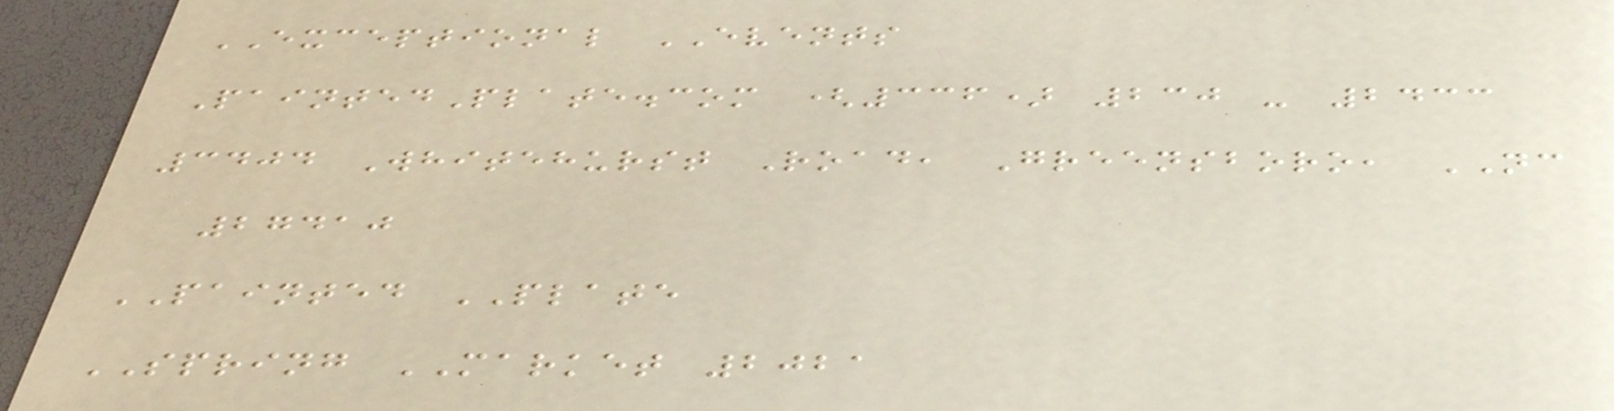EXCEPTIONAL EVENTS
PaintedPlate.com (336) 230 - 2433
3404 Whitehurst Road, Greensboro, NC
27410
PAINTED PLATE
SPRING MARKET 2021
